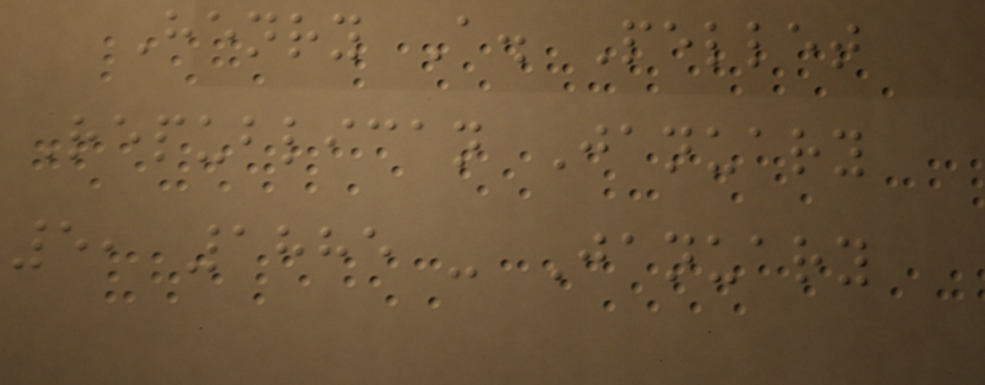Henry A. Pellet
Republican January
5, 1885 - January
